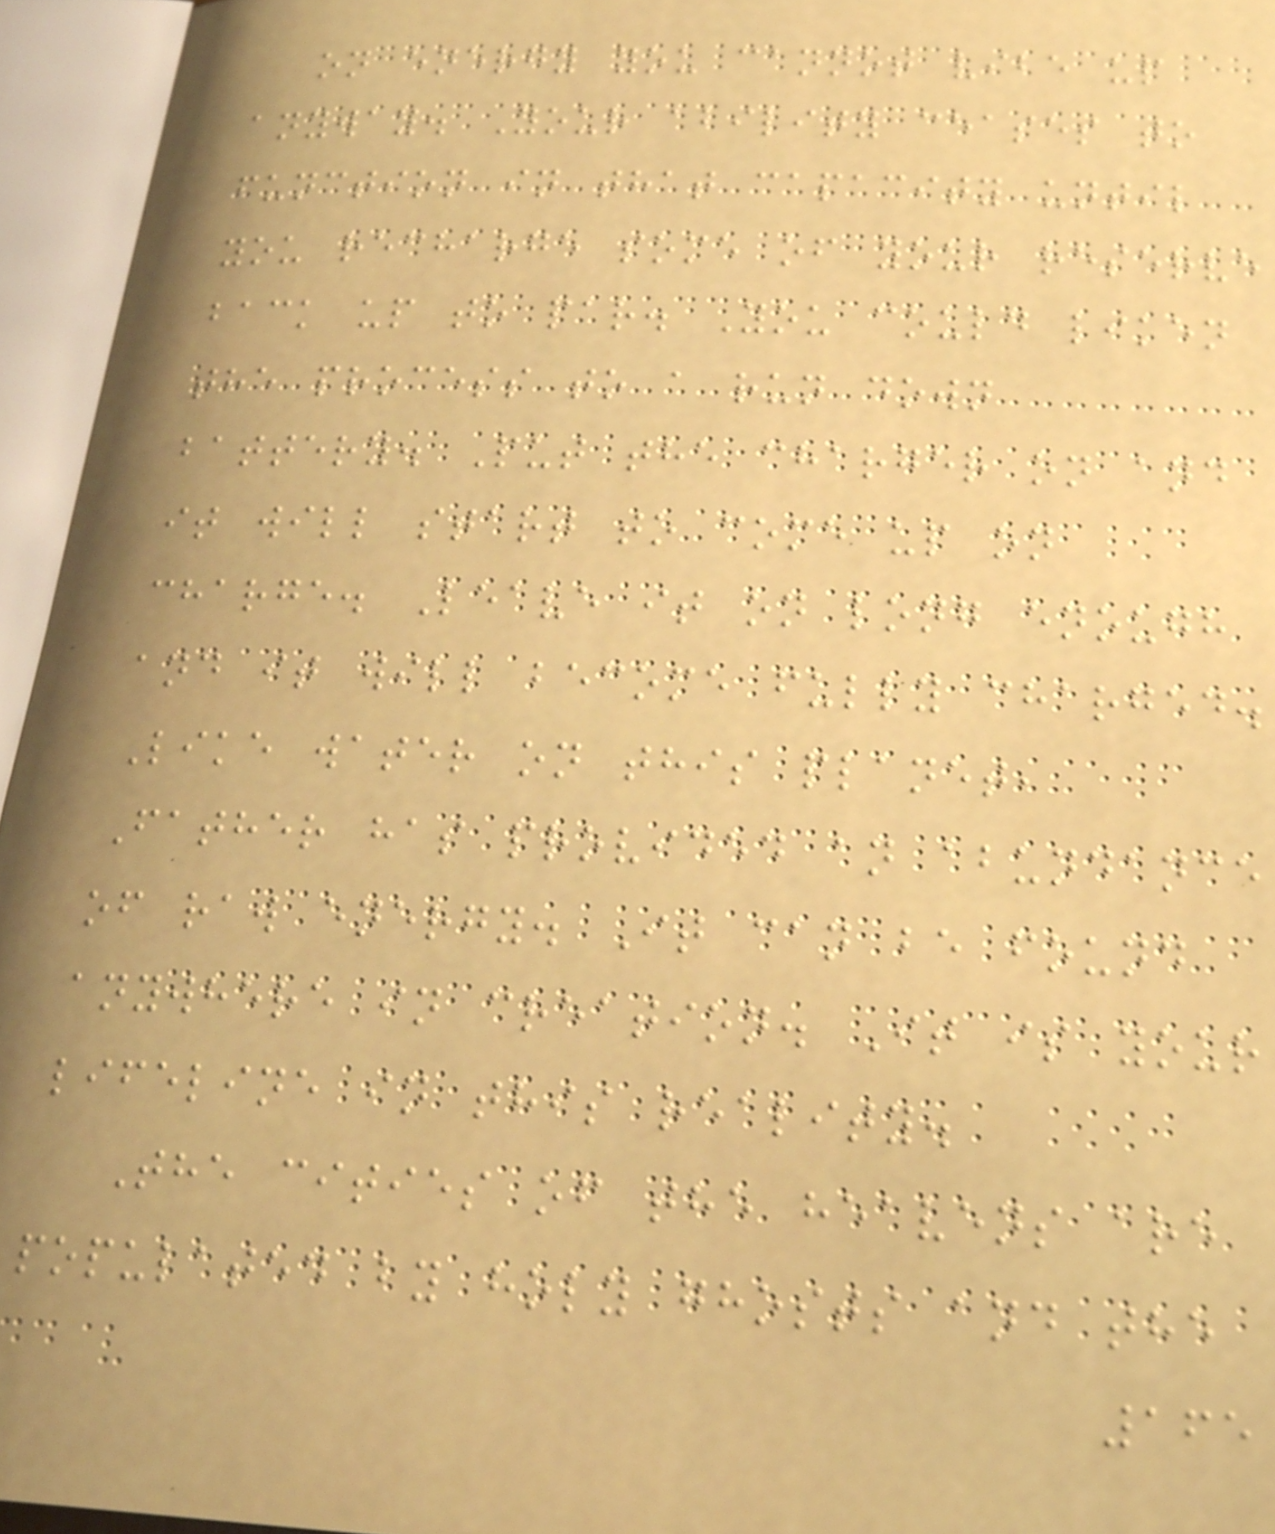on energy you cannot vibe up
anyway. Your ability ceases to
function in that capacity until
you recharge some of your reserve
back up to par. You could liken
the process to a run down
battery. Put the charger on and
it will start to come up on
charge. Leave it on long enough
and it will become fully charged.
Like water on this planet,
Father has provided an abundance
of raw energy. It can be found
anywhere in creation. It is your
lifeline in this reality.
The cities of the heavens are
populated by holy ghosts and the
165
